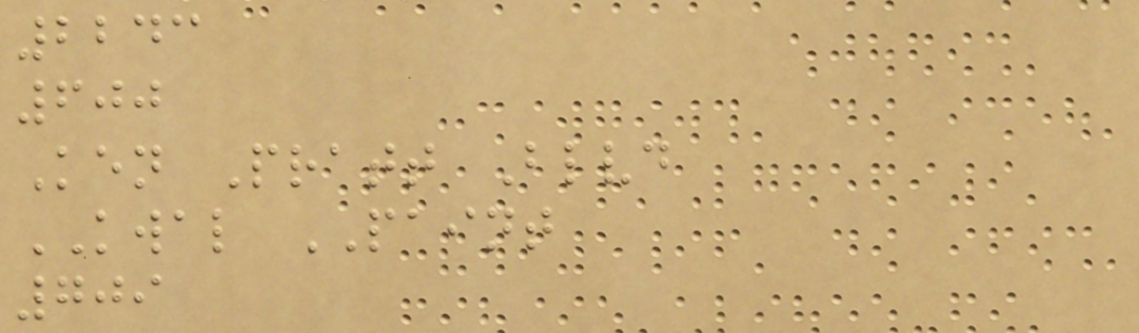2243
600
Ken Pratt Blvd
KWAL PAINT
709
